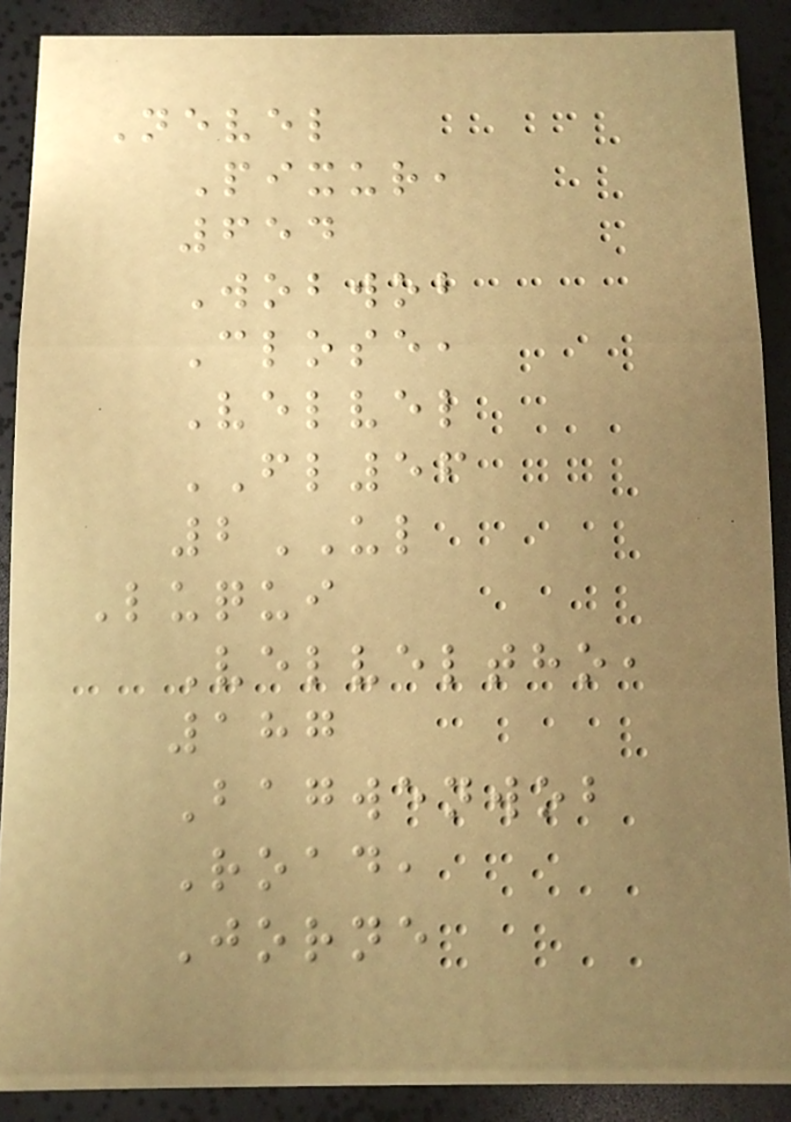Nevel
Pixur,
654
Wobwob
Close,
Velvel
FL56
2UL
Luqui
Velveltho,
187
Bagwenwob
Road,
Jorne
